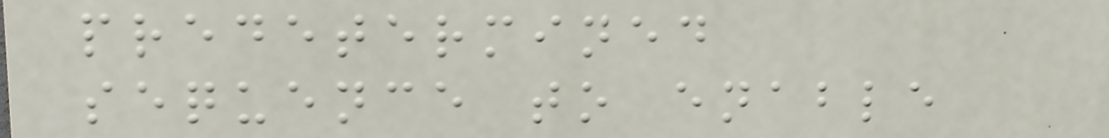predetermined
sequence to enable
